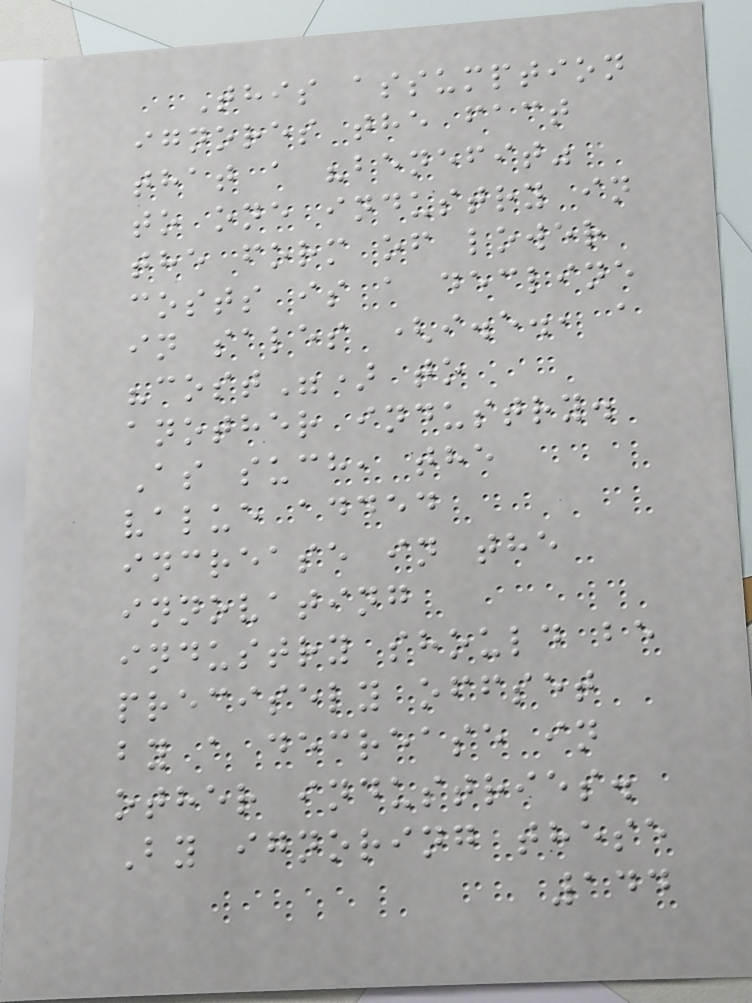This assumption
ignores the fact
that a "benefit"
to one industry in
the form of lower
costs is a decline
in sales (i.e., a
"cost") to
another industry.
As such, the
value added
increase in the
innovating
industry should be
precisely offset
by a decrease in
other industries.
By ignoring these
144
